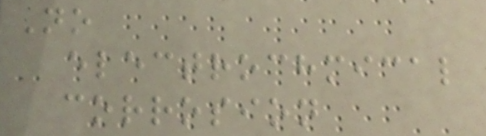No
electrochmical
corrosion
